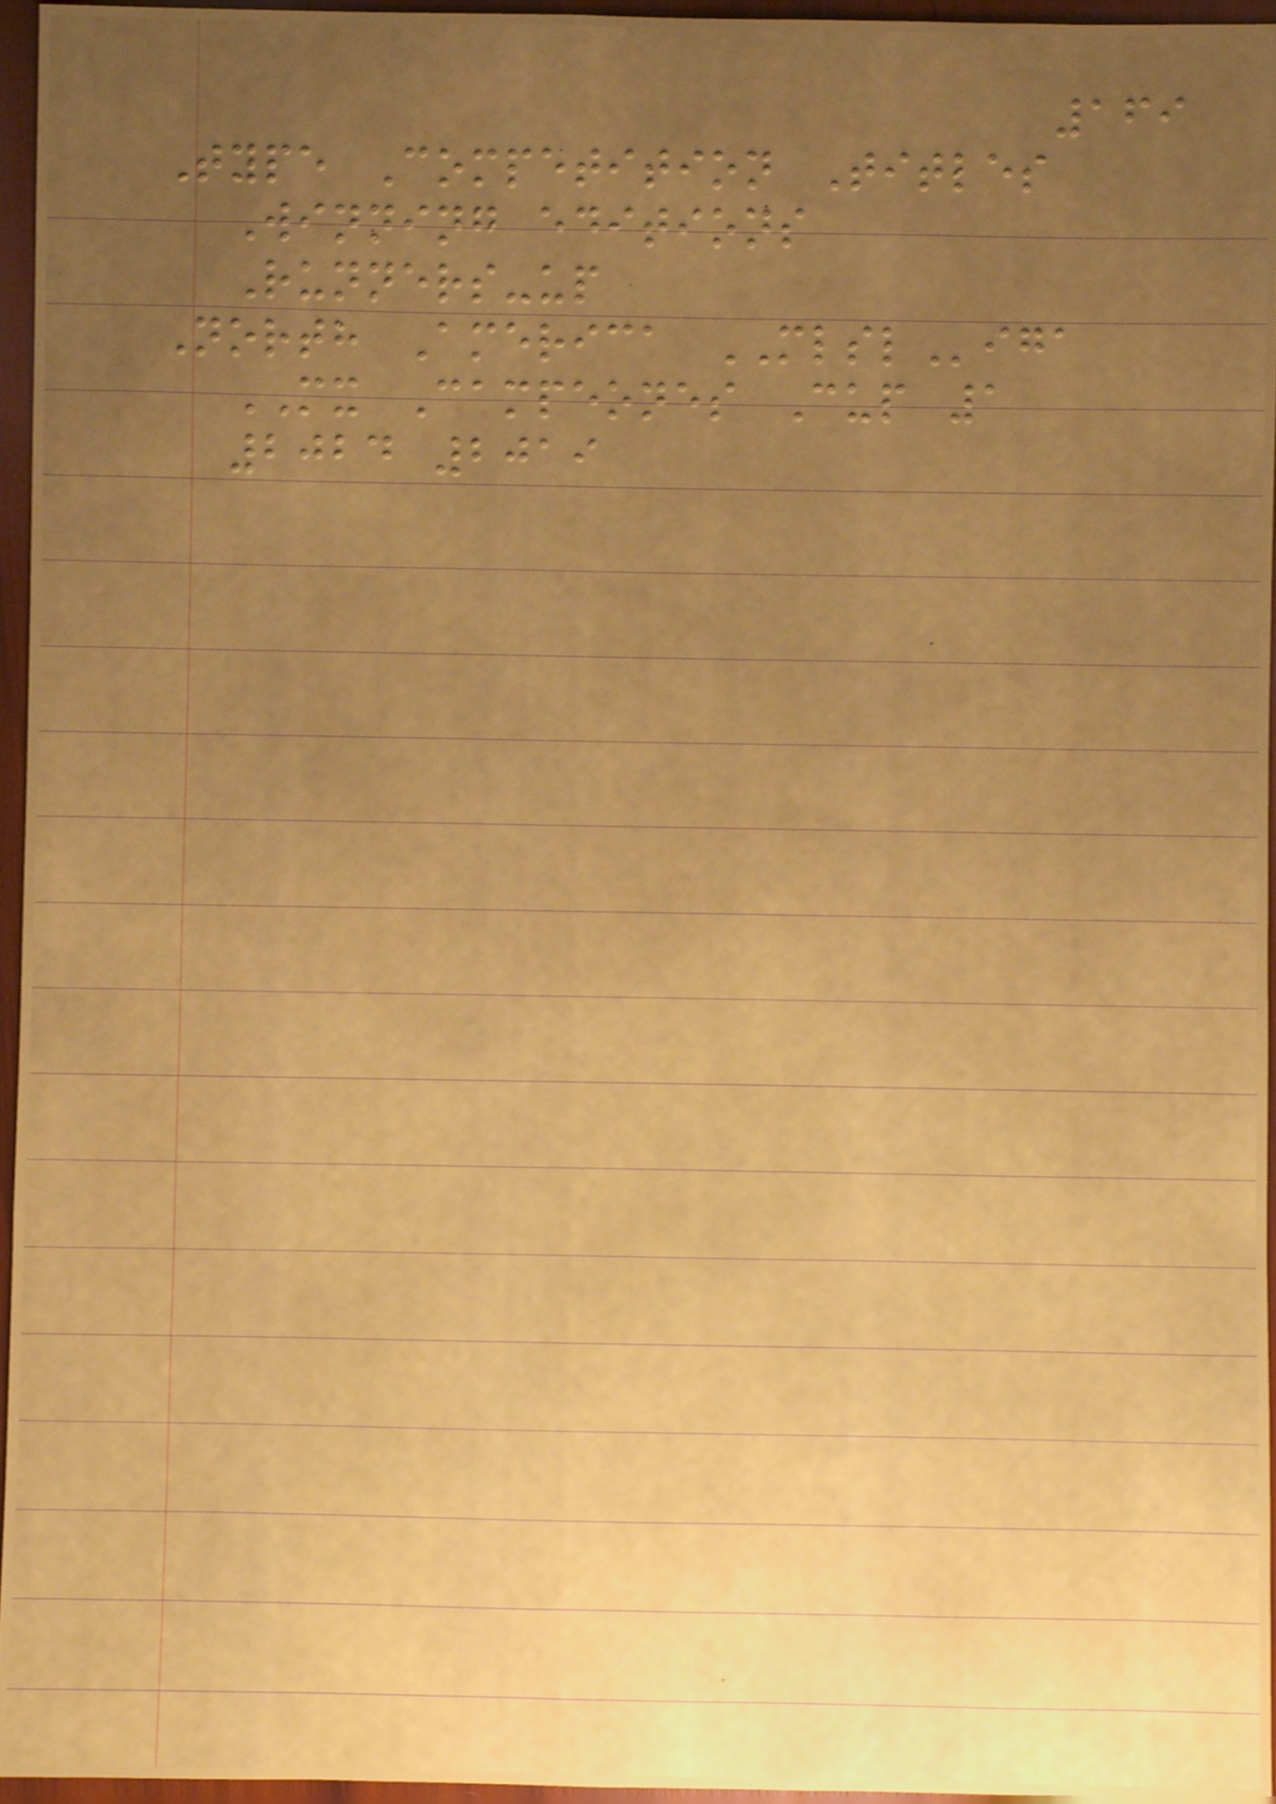169
Type Competition Titles
Winning editions
Runners-up
North America MLSLiga
MX Campeones Cup 1
2024 2019
